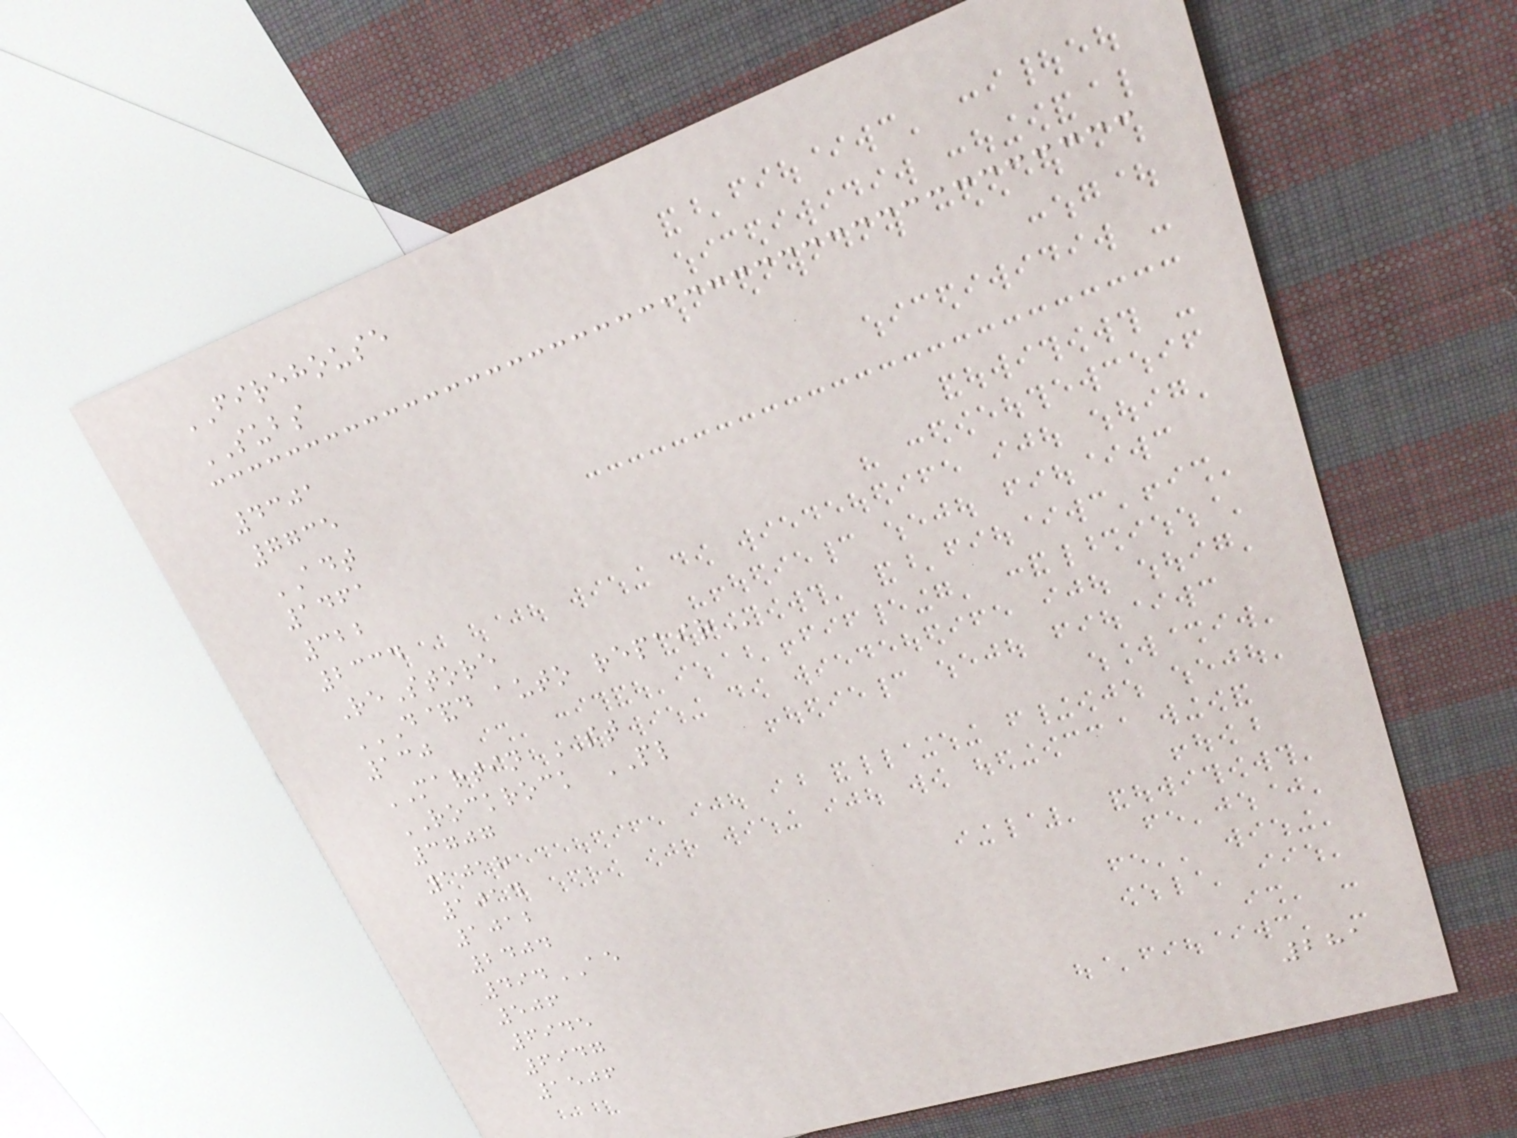FIREHOUSE
SUBS
4301
7735
ADT
1461
322
2334
ReStore
D&D AUTO REPAIR
130
MARTIN ST
ROCKROCK PL
3707
1018
1014
1012
2404
494AE
506
6945
6947
1506
281
